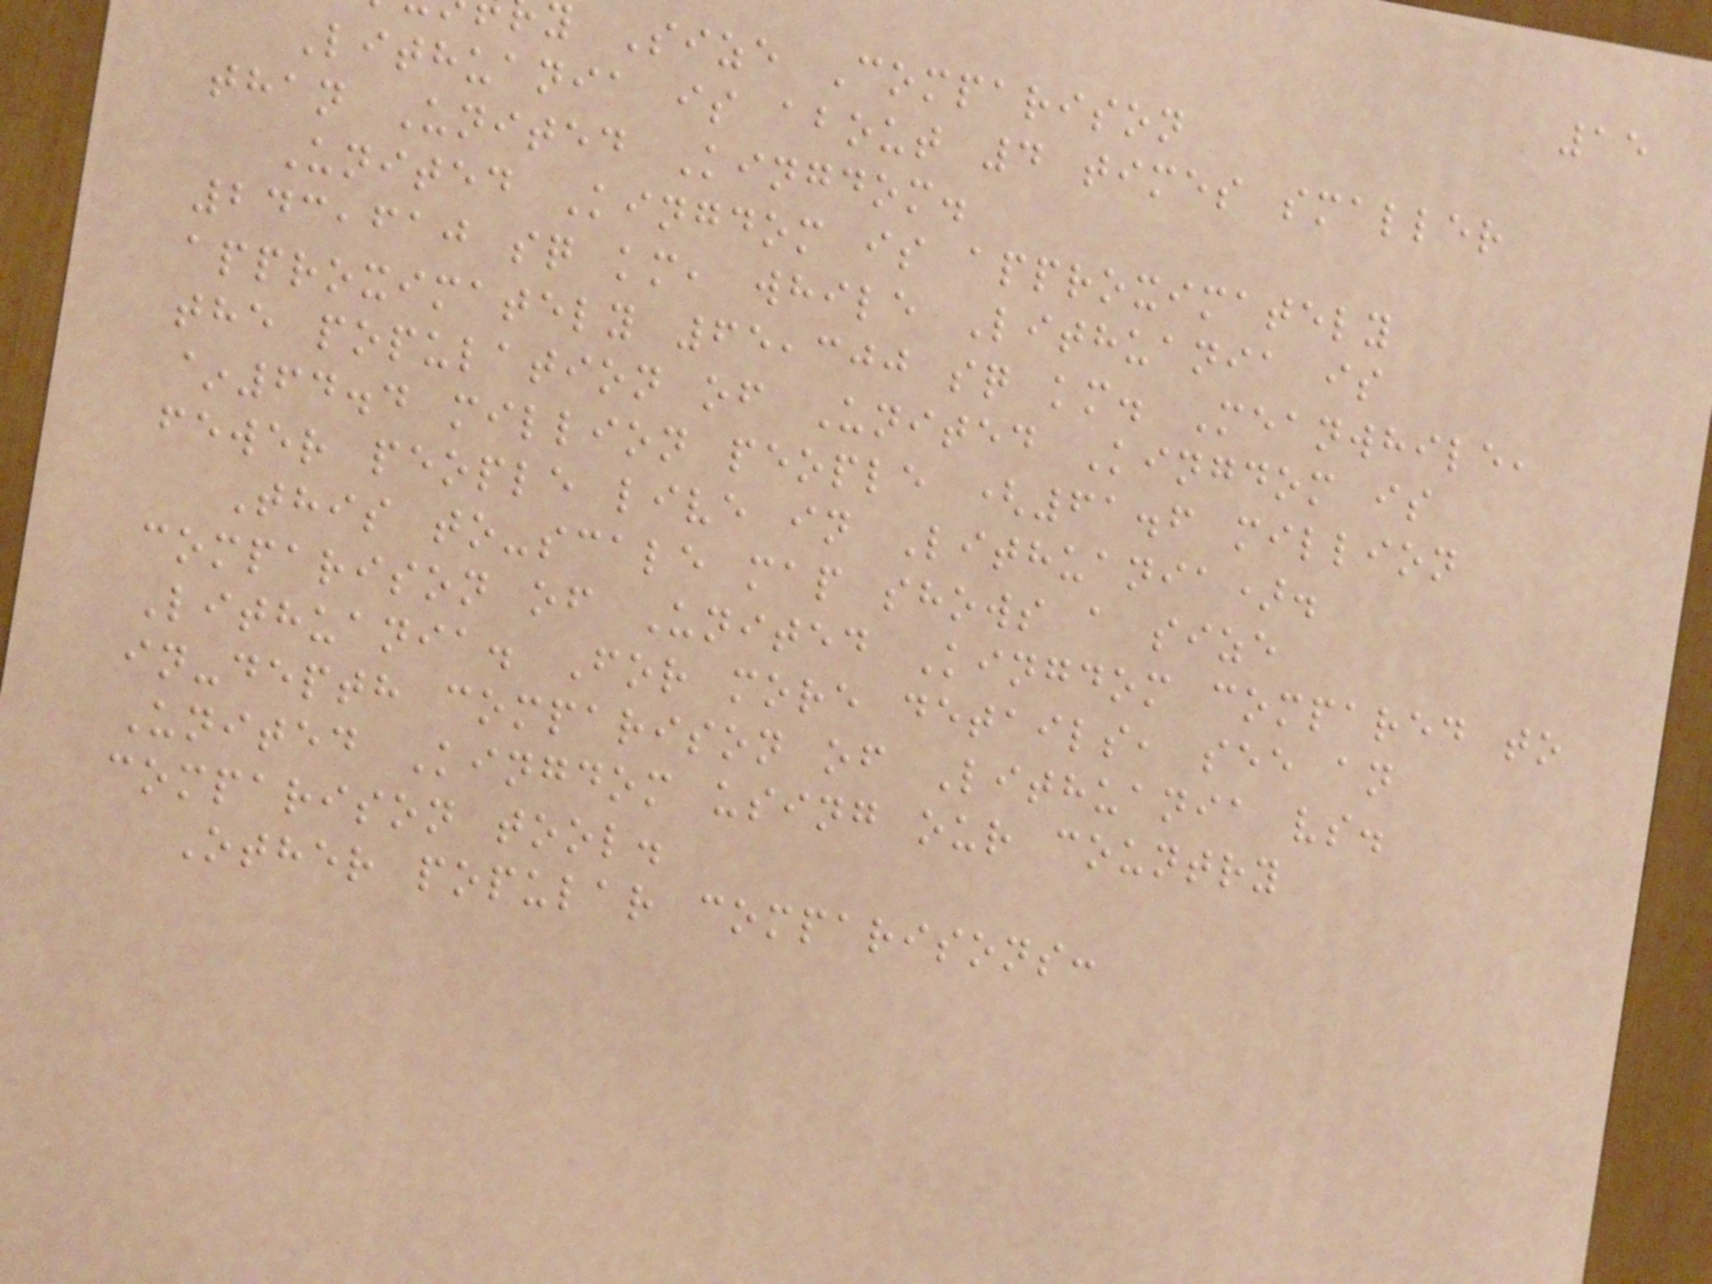15
y Size Comparison
Lithuania is about 4 times smaller
than United Kingdom.
United Kingdom is approximately
243,610 sq km, while Lithuania is
approximately 65,300 sq km. Meanwhile,
the population of United Kingdom is
~64.4 million people (61.6 million
fewer people live in Lithuania).
This to-scale map shows a size
comparison of United Kingdom compared to
Lithuania. For more details, see an
in-depth comparison of Lithuania vs.
United Kingdom using our country
comparison tool.
Other popular comparisons:
